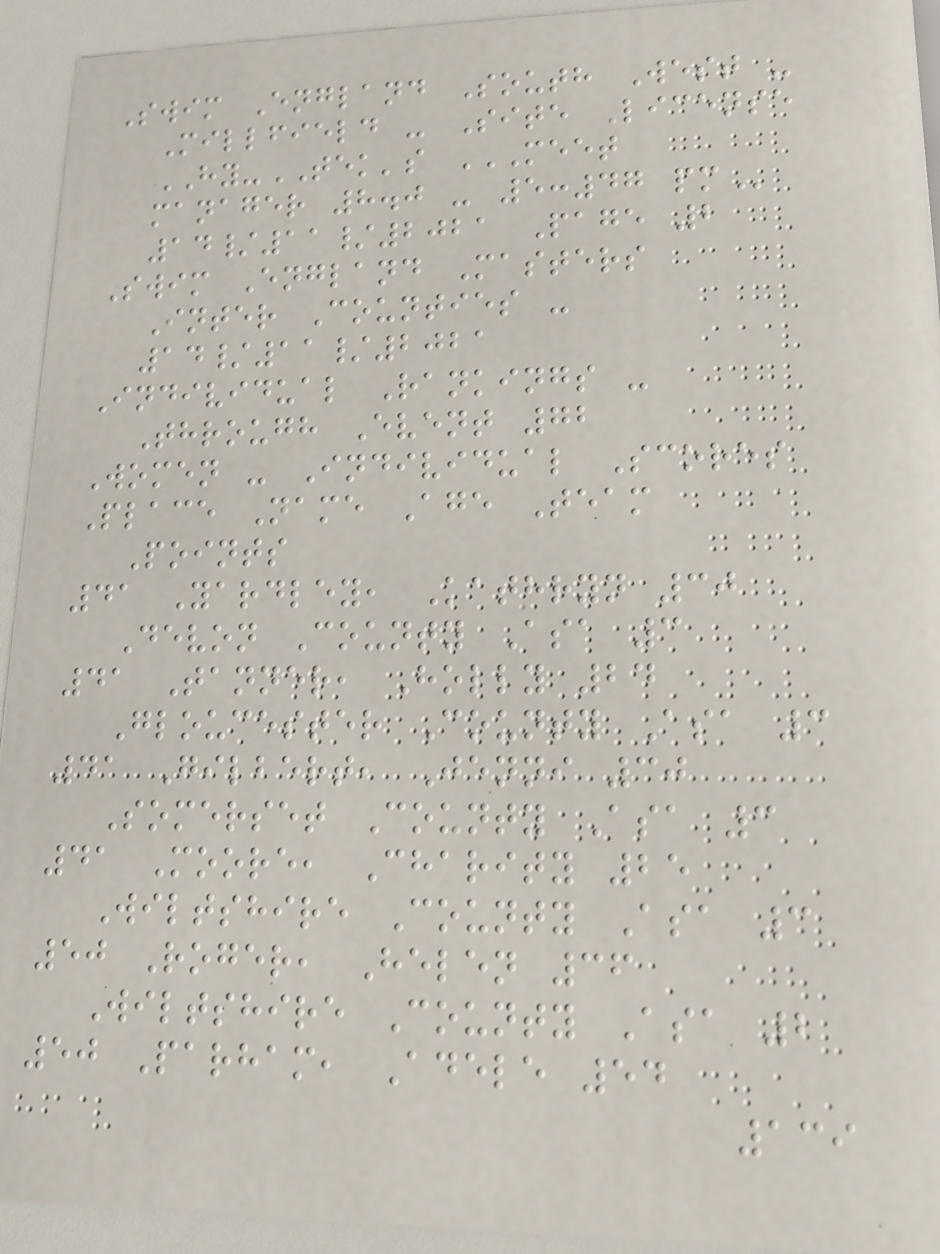Swim England South West -
Millfield - Site License
HY-TEK's MEET
MANAGER 8.0 - 5:47 PM
14/11/2021 Page 2
Swim England Masters
Inter Counties -
14/11/2021
Individual Rankings -
Through Event 72
Women - Individual Scores
Place Name Age Team
Points
41 Yardley, Kathryn 30
Devon County Asa 3
41 Tanner, Holly 24
Gloucester County Asa 3
41 Gilbert, Jenni 30
Somerset County Asa 3
41 Moore, Charity 25
Wiltshire County Asa 3
50 Roger, Helen 36
Wiltshire County Asa 2
50 Parham, Adele 54
139
